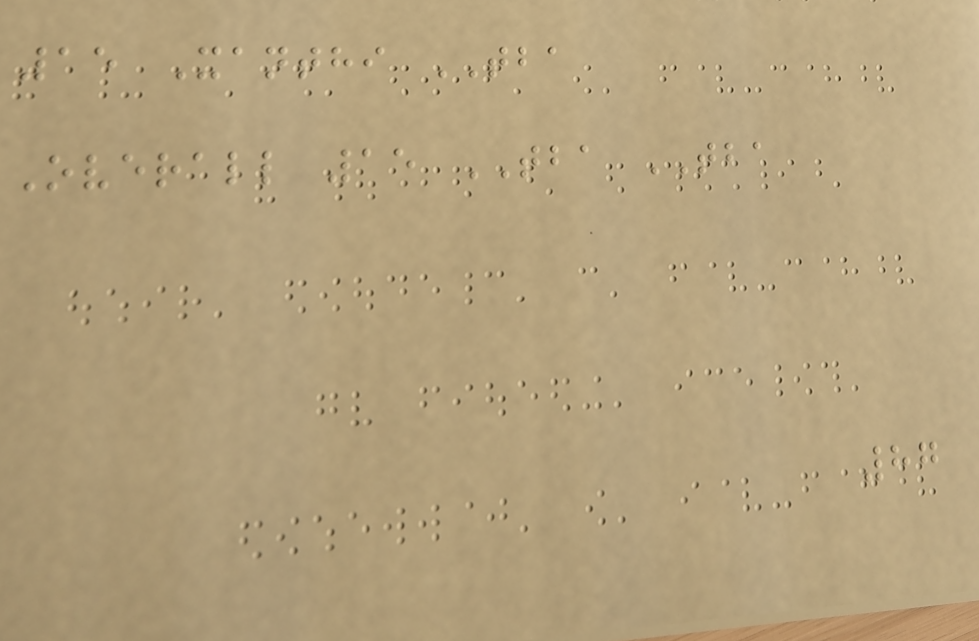15 Xanthi TBA
Overall 15 TBA TBA
87
